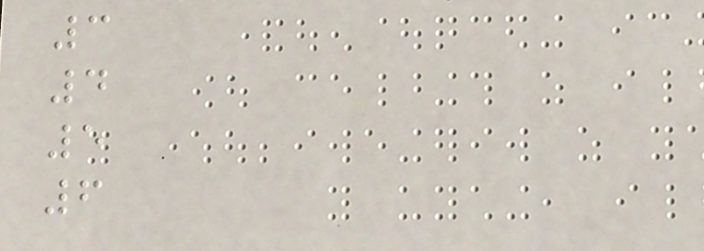3
4
5
6
